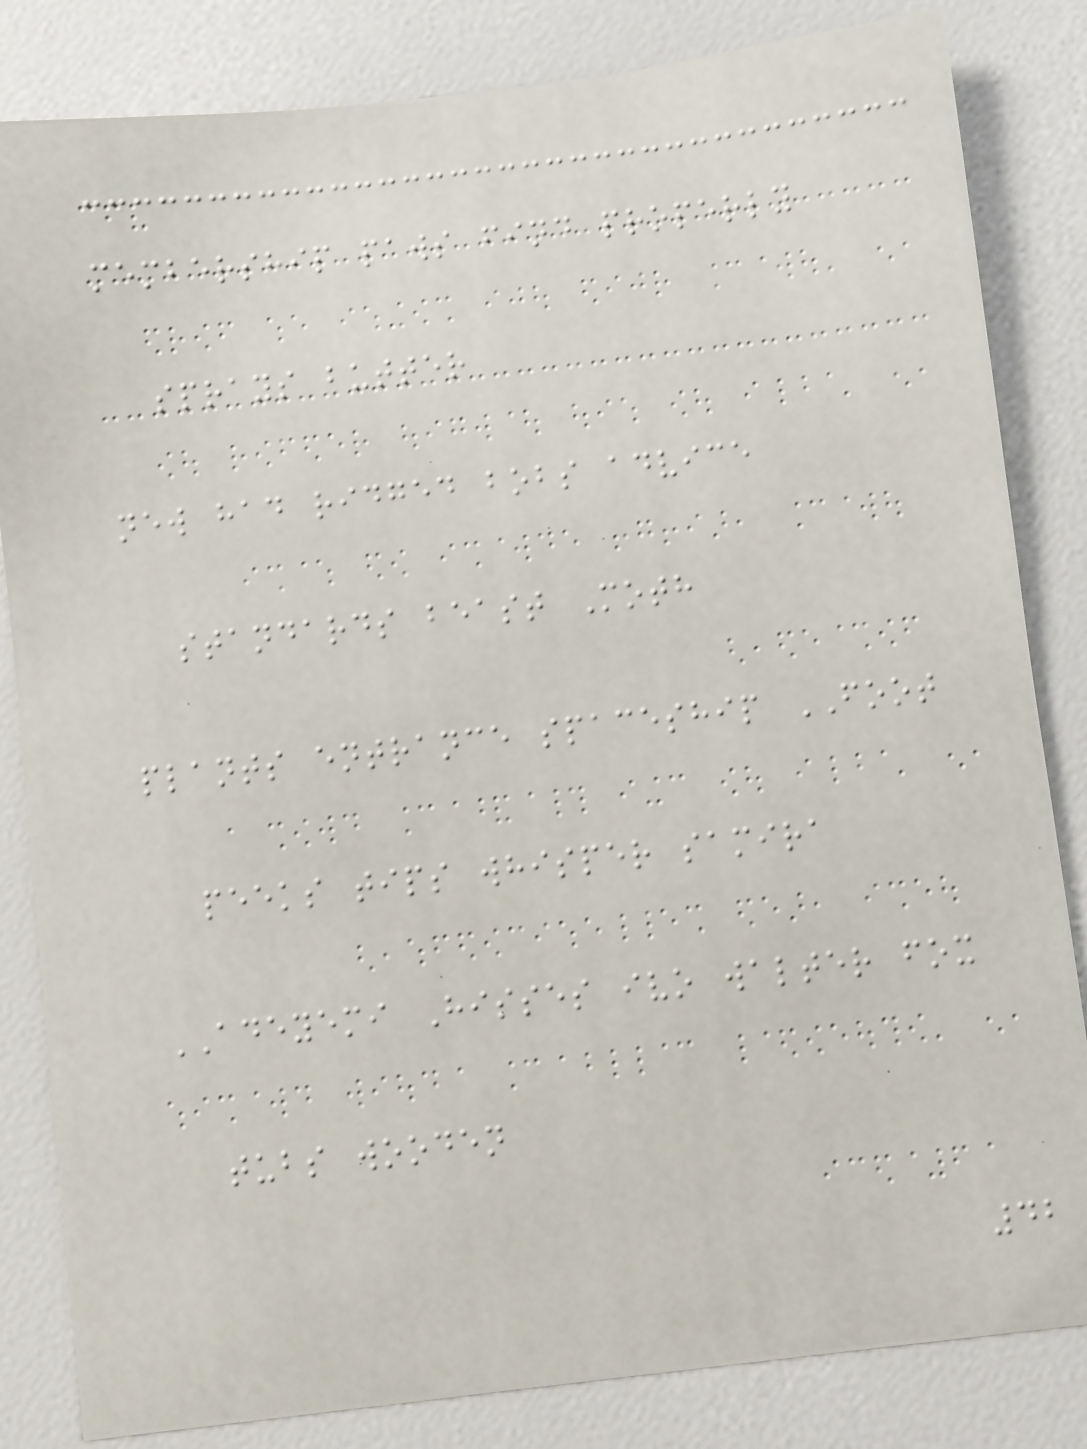membership paws find properly
sprays butter
new had ridged bobs advice
standards beast Moth
plants entrance spaceship FOOT
peeks tips whisper samira
ADEYEMI Hisses ivo walter fox
tubs wooden
42
